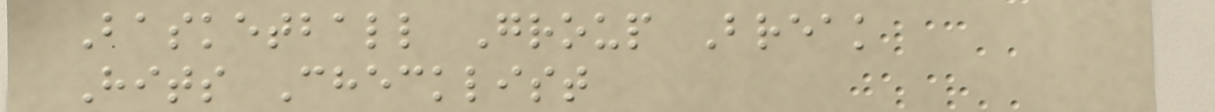Basketball Group Break
Hits Checklist
